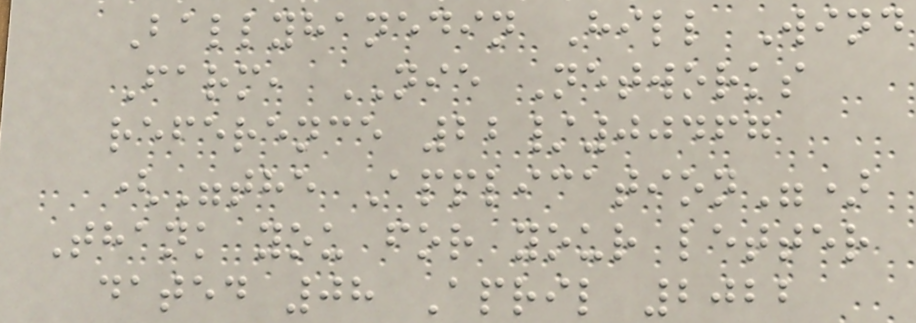Ballyhanedin Hill Wind
Farm, NIE Networks
reference 22/00467
("the Application")
Thank you for your letter
dated 08 April 2022
